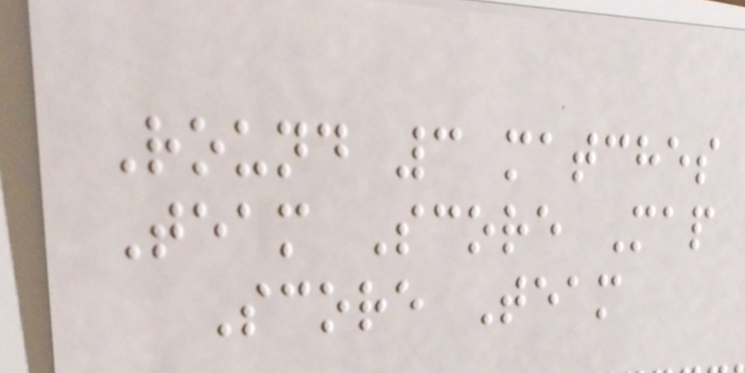Round 3 matches
Team Score Map
Score Team
